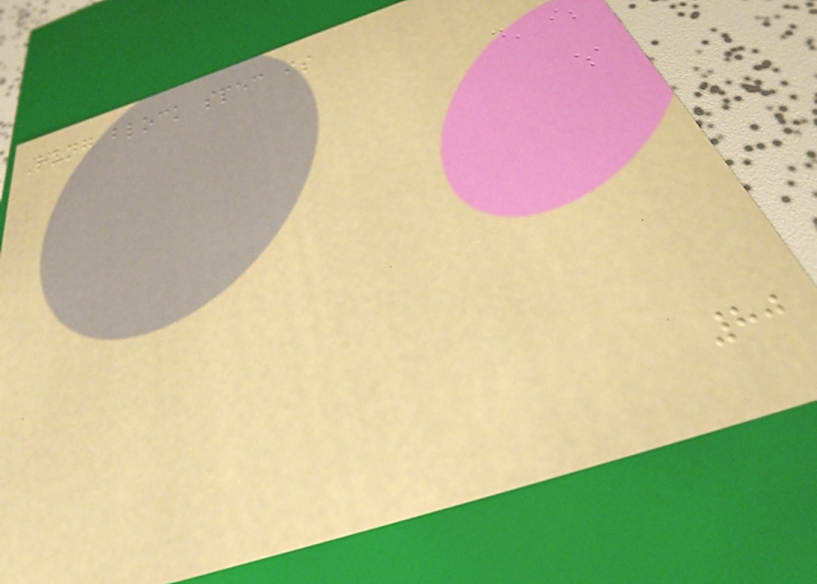Rung block spec is
80
